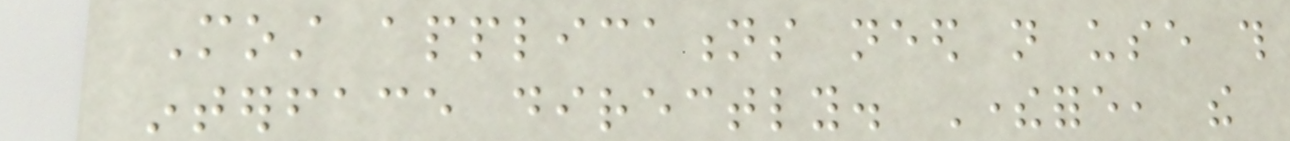Most applications need not use this
interface directly. Therefore, the
